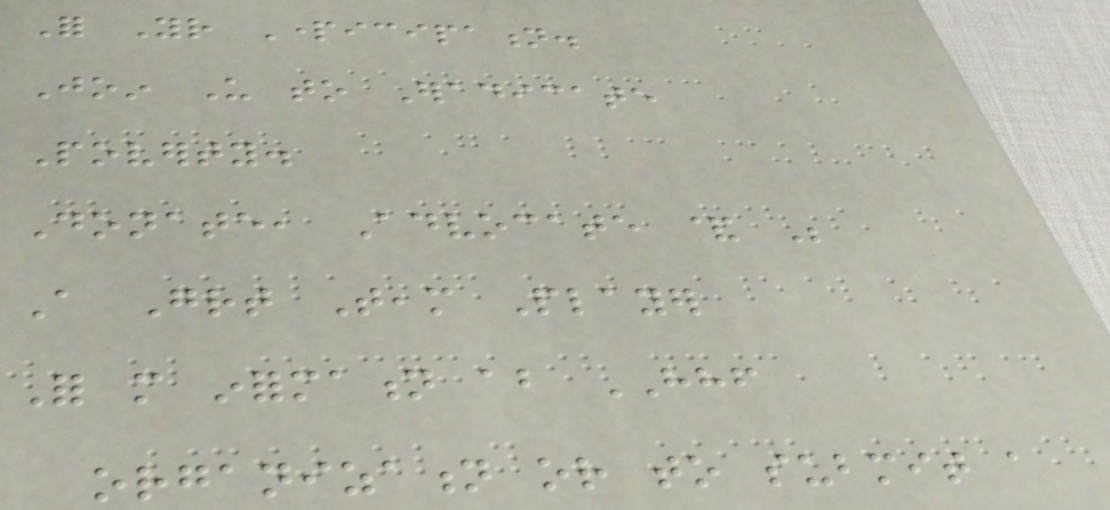For Your Participation.
Join Us to Eradicate
Poverty.
Donate, Advocate & Be
A Great Team Player
For more information about HHF
organization or to submit a
